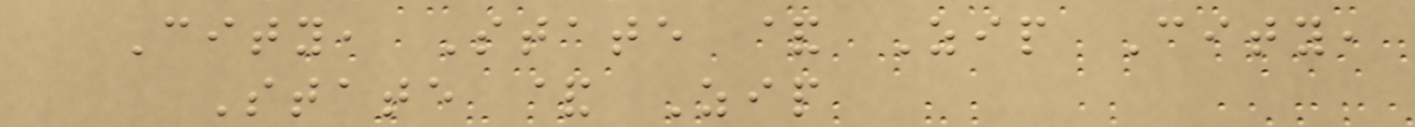City, State & Zip City,
State & Zip
